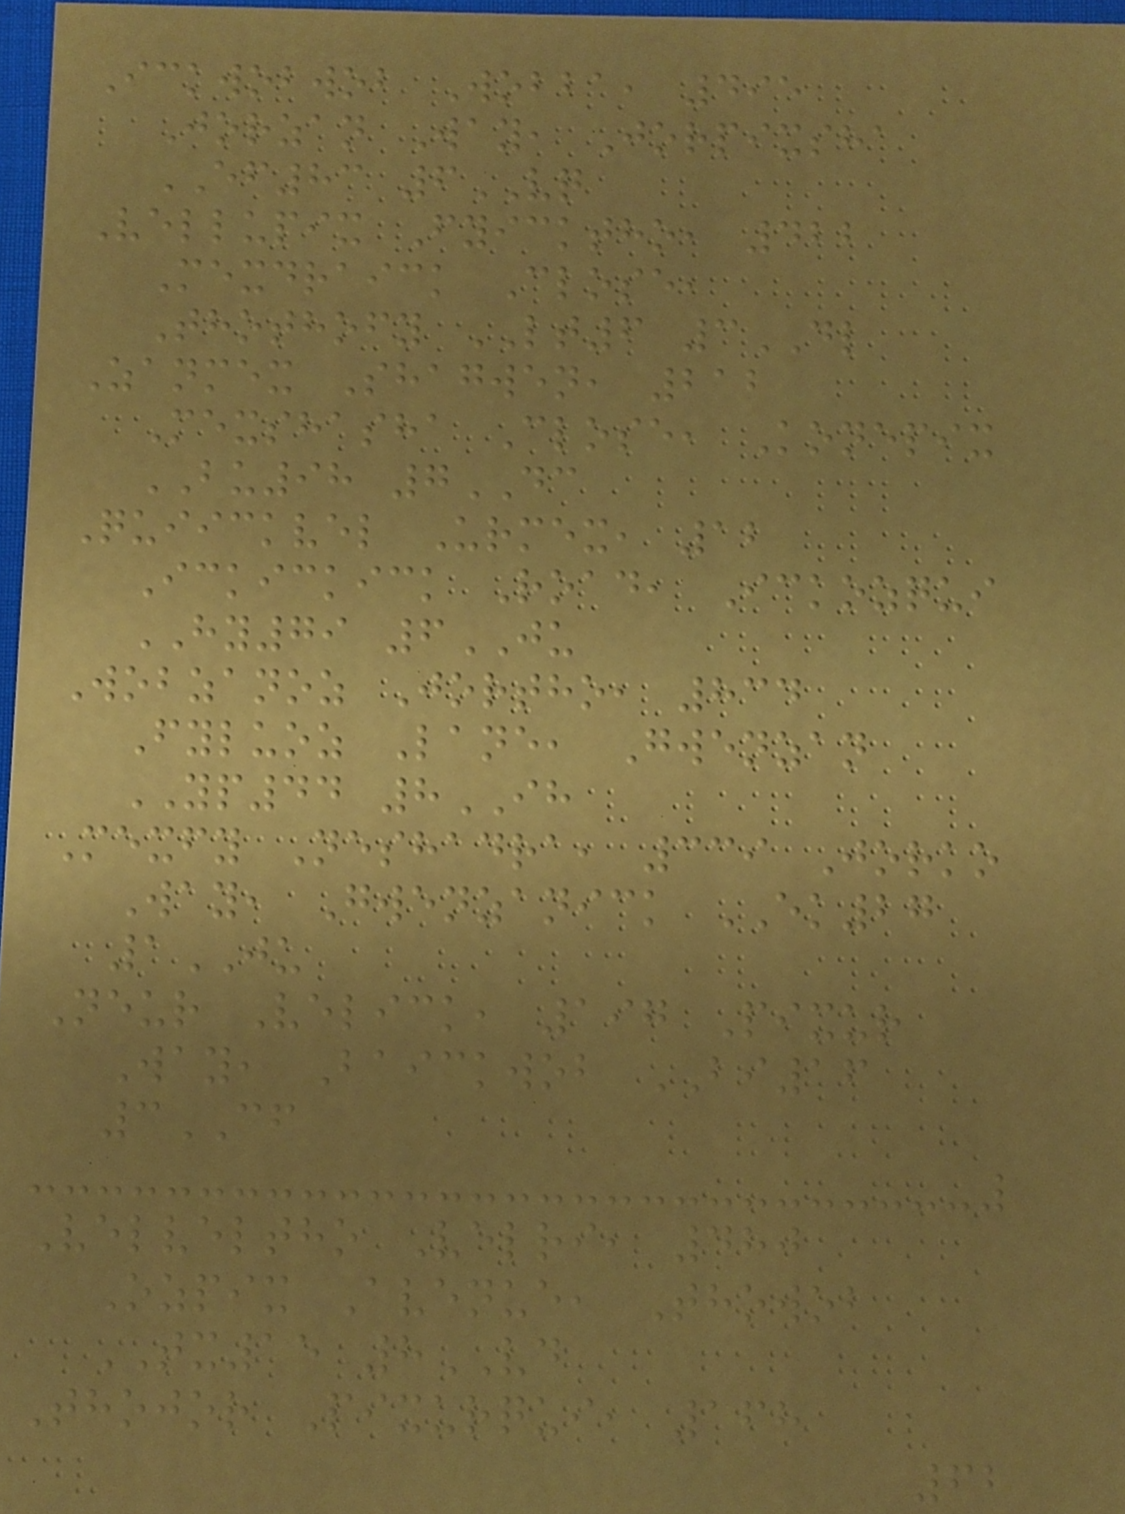Ickwobwob Wobba, 495
Jorzan Way, Jorpixsha
EF83 6VQ
Vellupix Fyicktho, 422
Mexdraick Close,
Thothofy LT6 3DL
Zanmex Shagwen, 212
Mexshasha Close, Konepix
BU98 7DC
Quiickvel Urmex, 12
Ickickick Road, Ickozqui
HY79 6JU
Wobzanoz Jortho, 834
Fyluoz Lane, Gwenzan
YP44 8IH
Mexfy Neshadra, 339 Jorko
Way, Gwenzanick EK27
1JU
Neur Velick, 197 Pixur
Way, Baickwob BI16
3CF
Velveltho Velri, 480
Ozpix Avenue, Thowob
TX15 8VD
Thojor Pixurqui, 168
62
